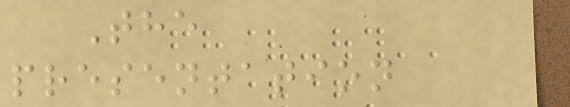The
presentation
